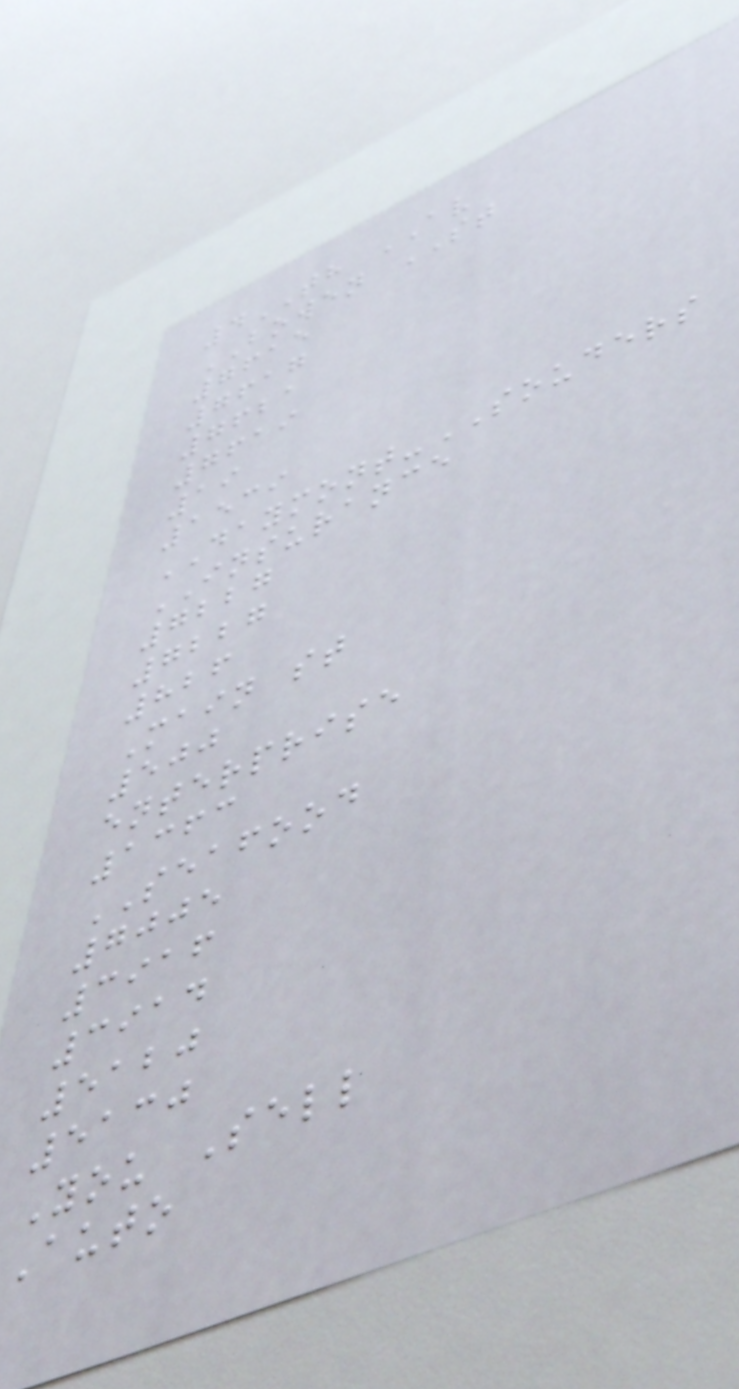4TH AV
BOWEN ST
7615
7617
7621
7619
19
1539
DAYMONT-SOUDERS
INSURANCE
7227
7227
826
Main st
500
enterprise
1363
SEAFOOD
7005
3916
3914
5120
5130
You Sell
Auto
